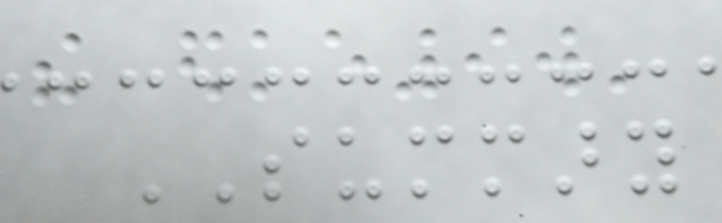SUMMARY
